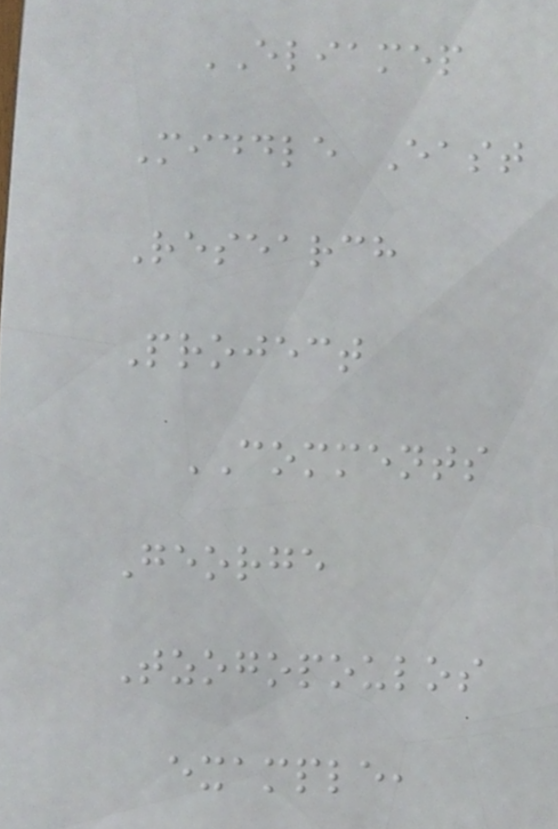ELIAMEP
Middle East
Research
Project
COMMENTS
George
Tzogopoulos
example,
